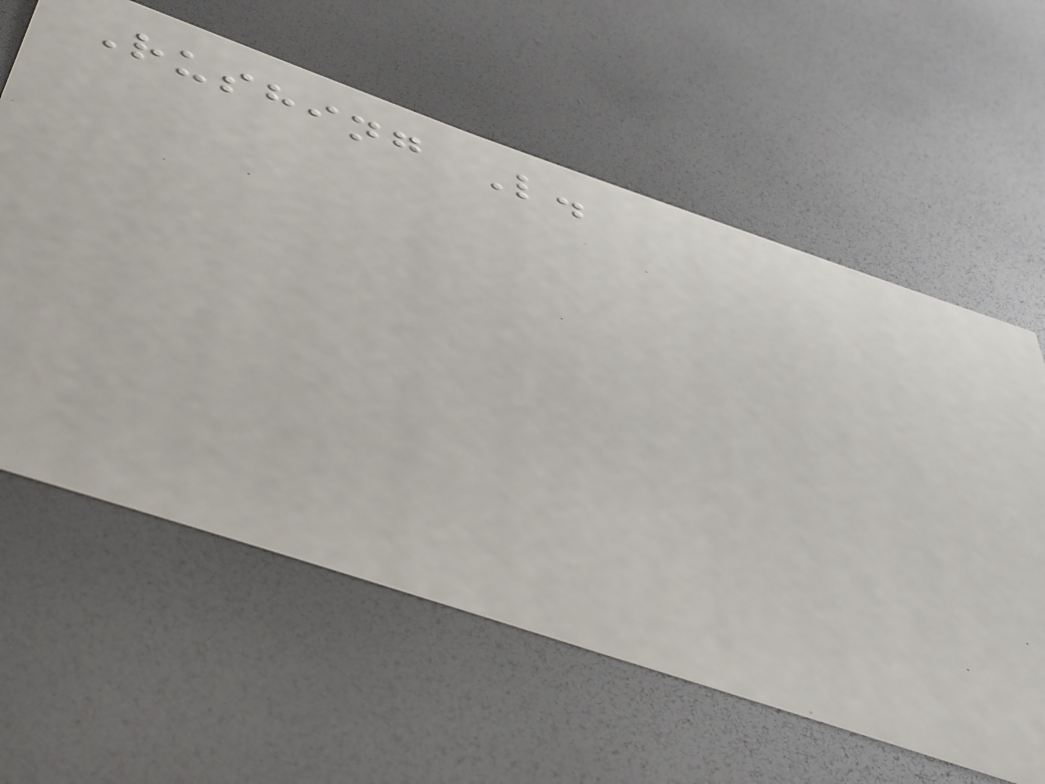Rushing L.
